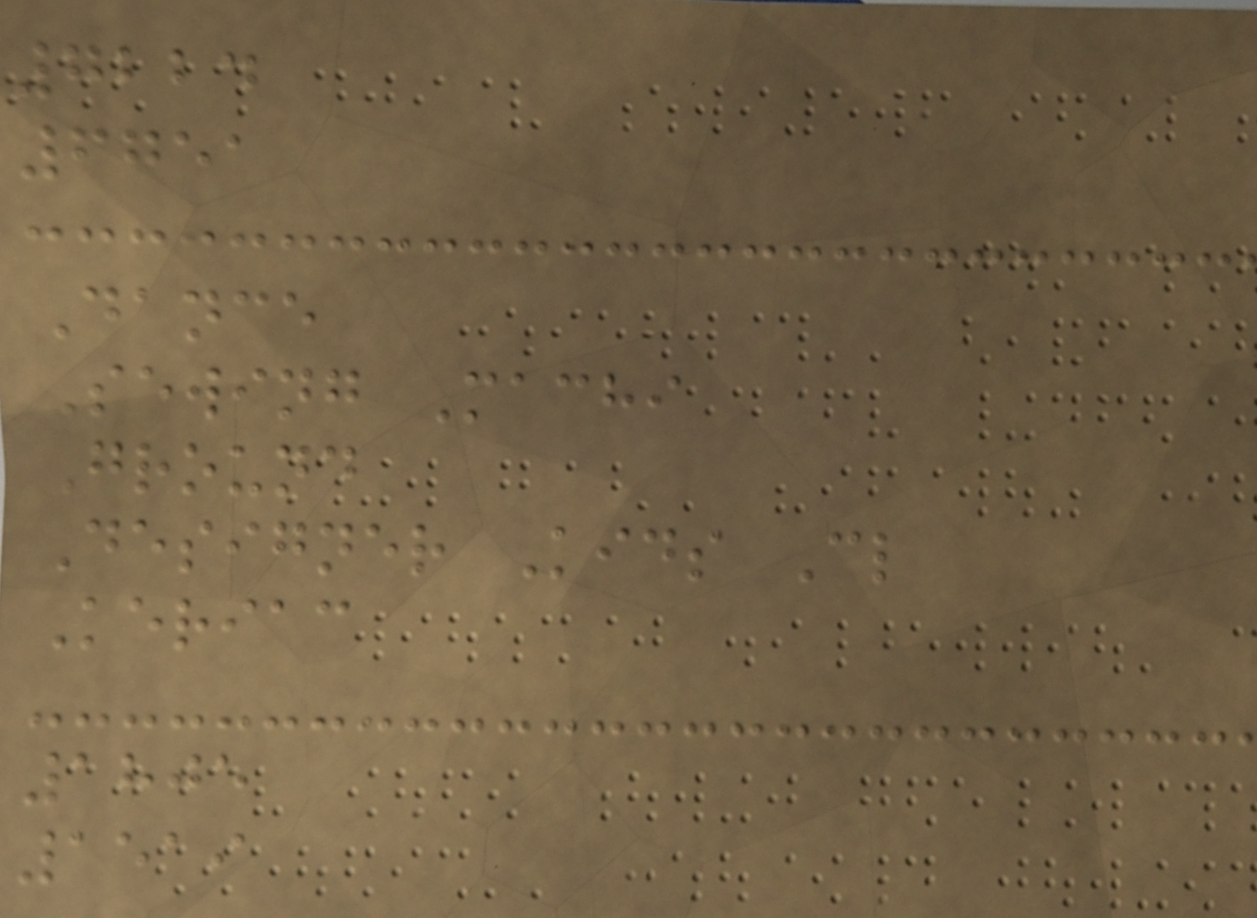7224
6751
Dance
Sewing Machi
Ground
Designer Kids Cl
Keriac
1805
1519
